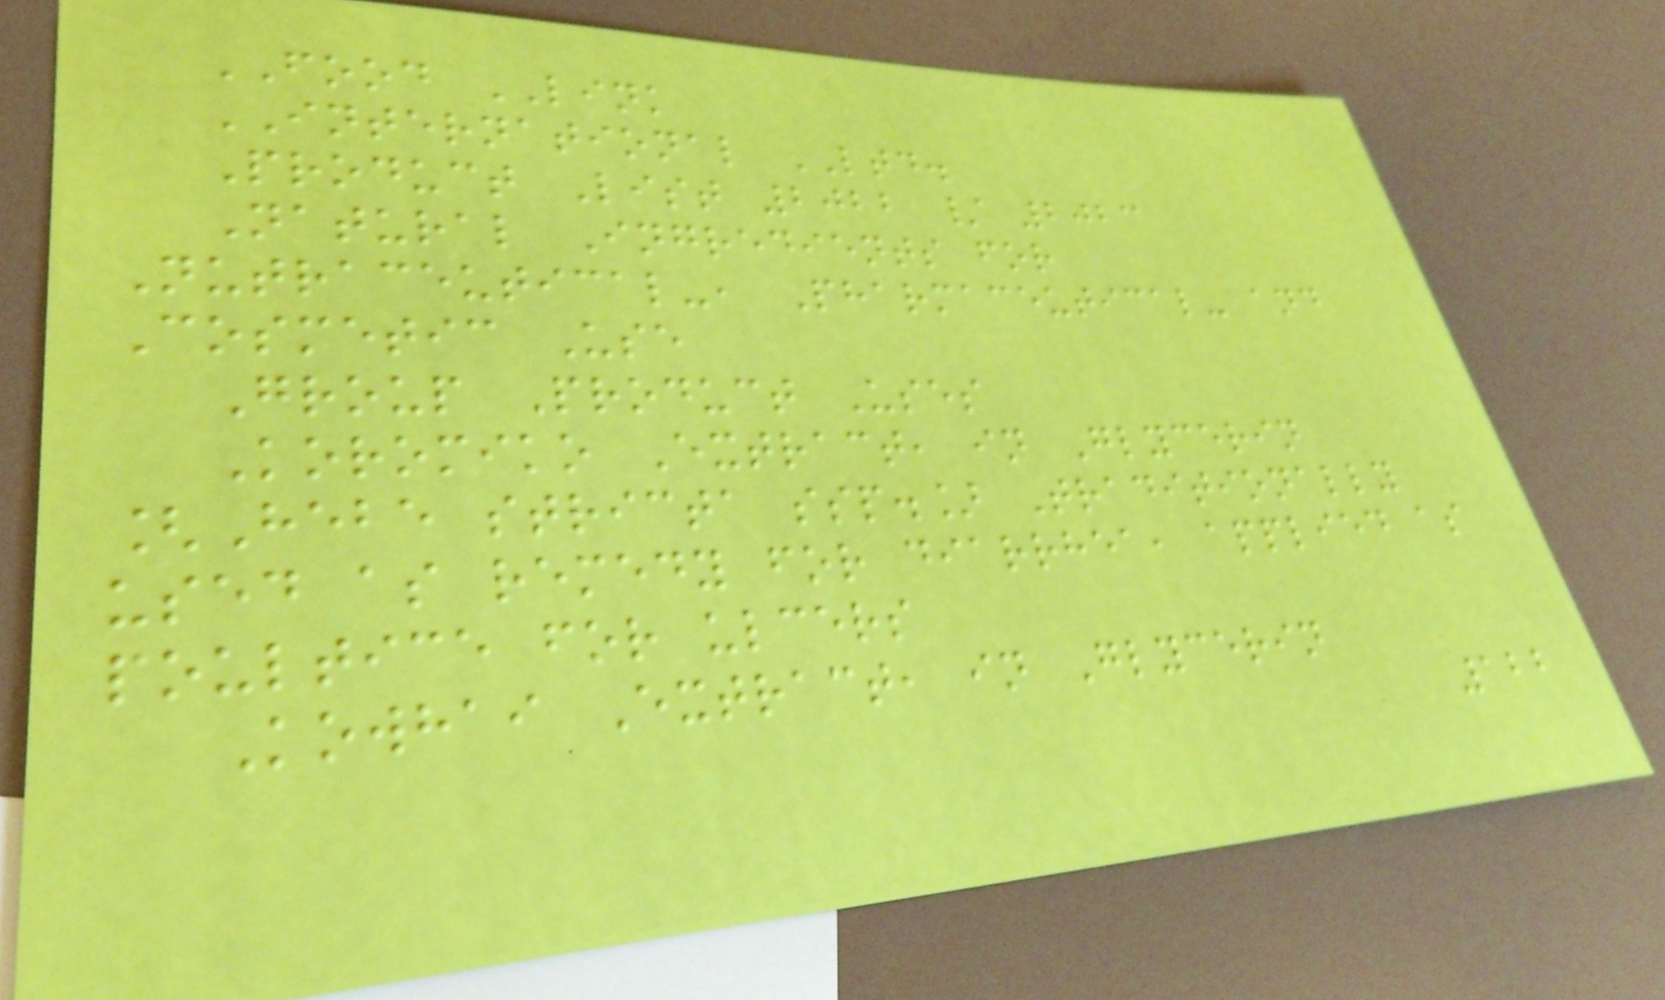FOOD LINK
INTERNATIONAL LTD.
Product List 2022 / 2023
Natural Ingredients for
Nutraceutical-, Pharmaceutical- and
Cosmetic Use
Group Product Uses
Koromiko Extract, in Glycerin
[Hebe stricta ssp.] Traditionally
used as remedy for diarrhea, applied as
poultice for ulcers
Kowhai Extract, in Glycerin
122
